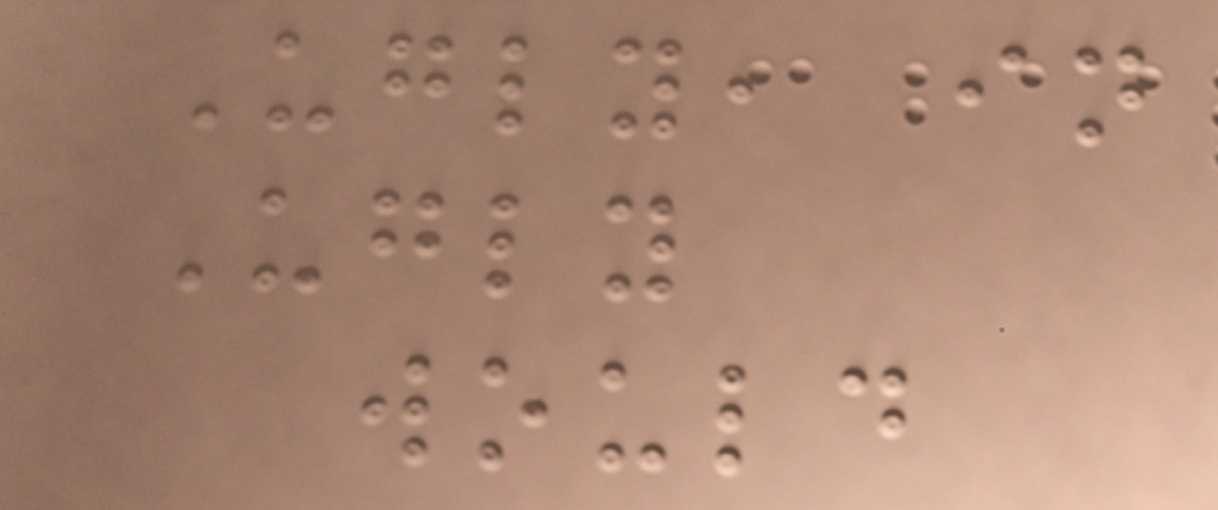Ugly, in
Ugly
would
